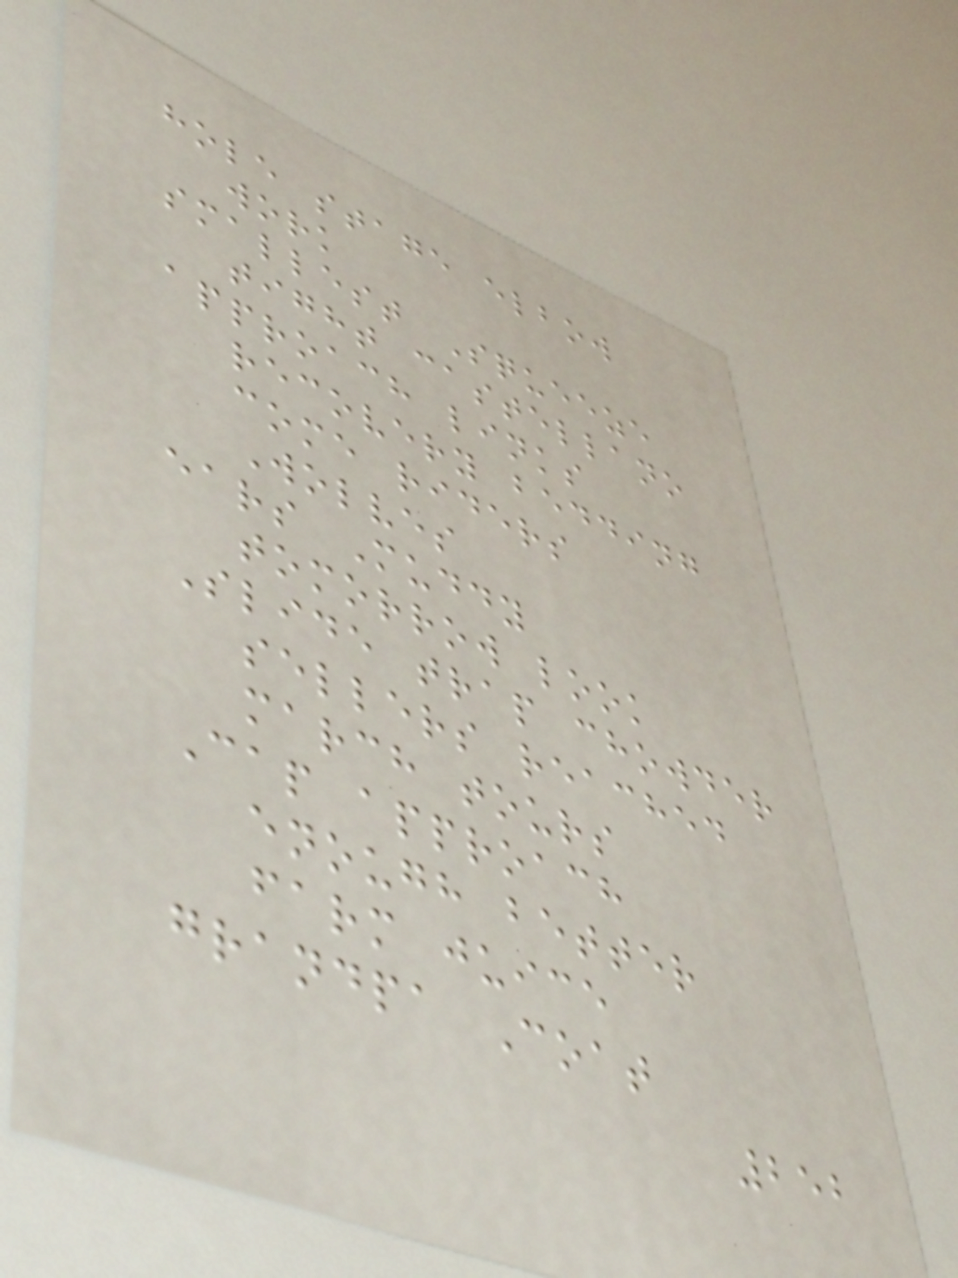hole stage elbow
work
smallest Squeeze
tight castellano
approach links
recovery bedding
come riders
Wolves
ears Muddy
tomorrow look
Slide trap chowder
sellers reached
march tours
Cap approach
enough better
farm juice
grandpa Coat
252
